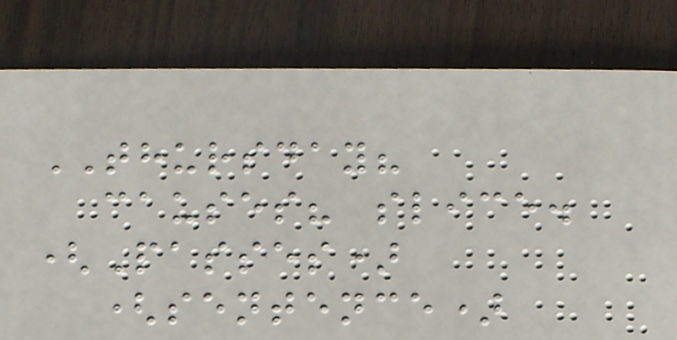THURSDAY?
causes? slice.
(Passes)
(sentence)
